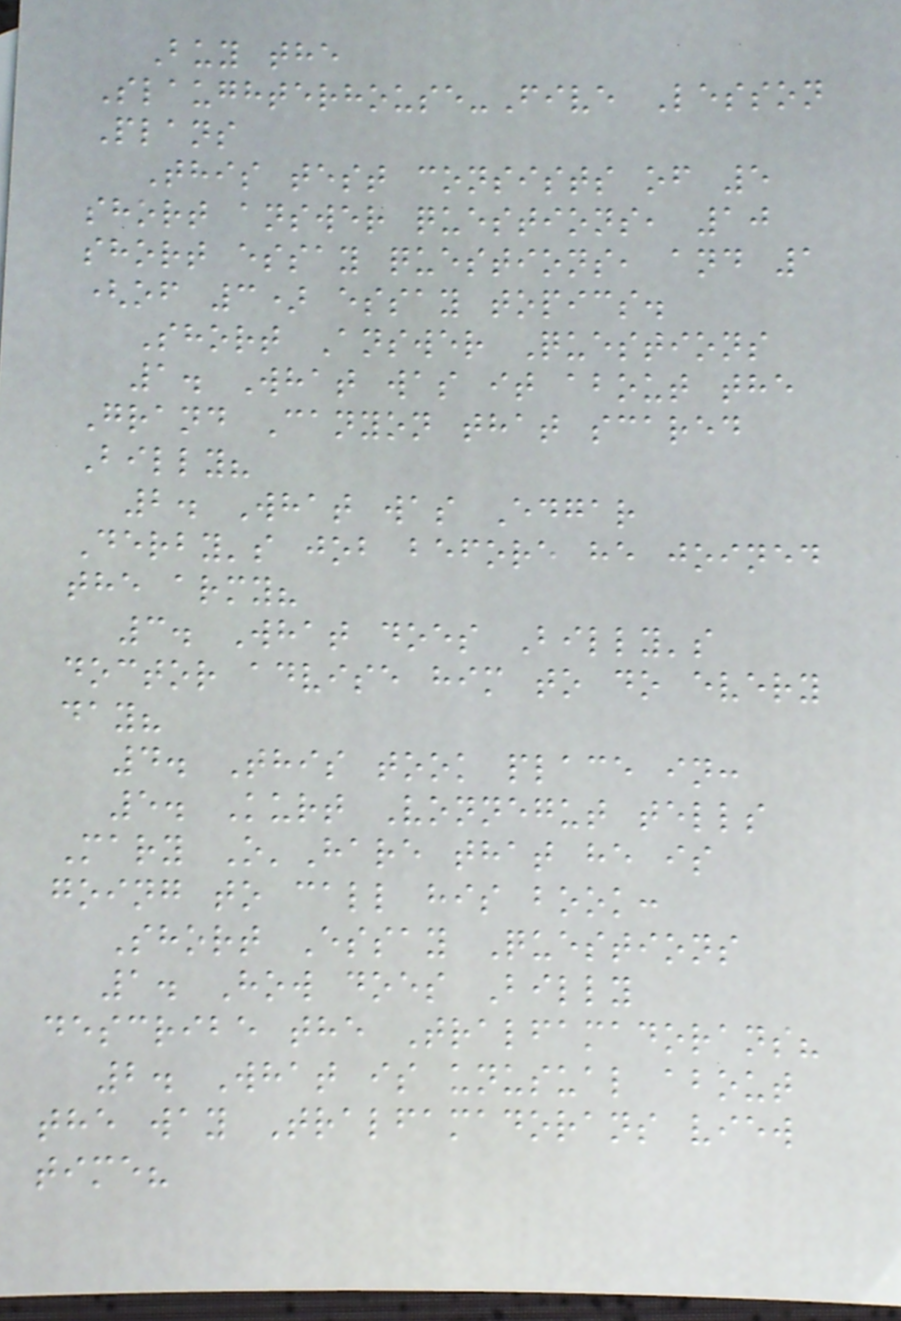Buy the
Slaughterhouse-Five Lesson
Plans
This test consists of 5
short answer questions, 10
short essay questions, and 1
(of 3) essay topics.
Short Answer Questions
1. What was it about the
Grand Canyon that scared
Billy?
2. What was Edgar
Derby's job before he joined
the army?
3. What does Billy's
doctor advise him to do every
day?
4. This took place in:
5. Kurt Vonnegut tells
Mary O'Hare that he is
going to call his book:
Short Essay Questions
1. How does Billy
describe the Tralfamadorans?
2. What is unusual about
the way Tralfamadorans view
time?
